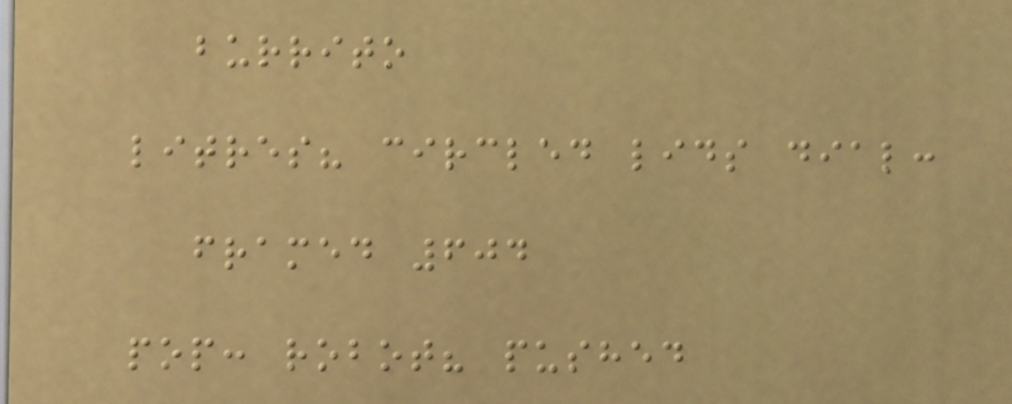burrito
litres? circled lids dial:
framed 604
pop: robot? pushed
